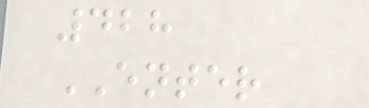428
ENTER
